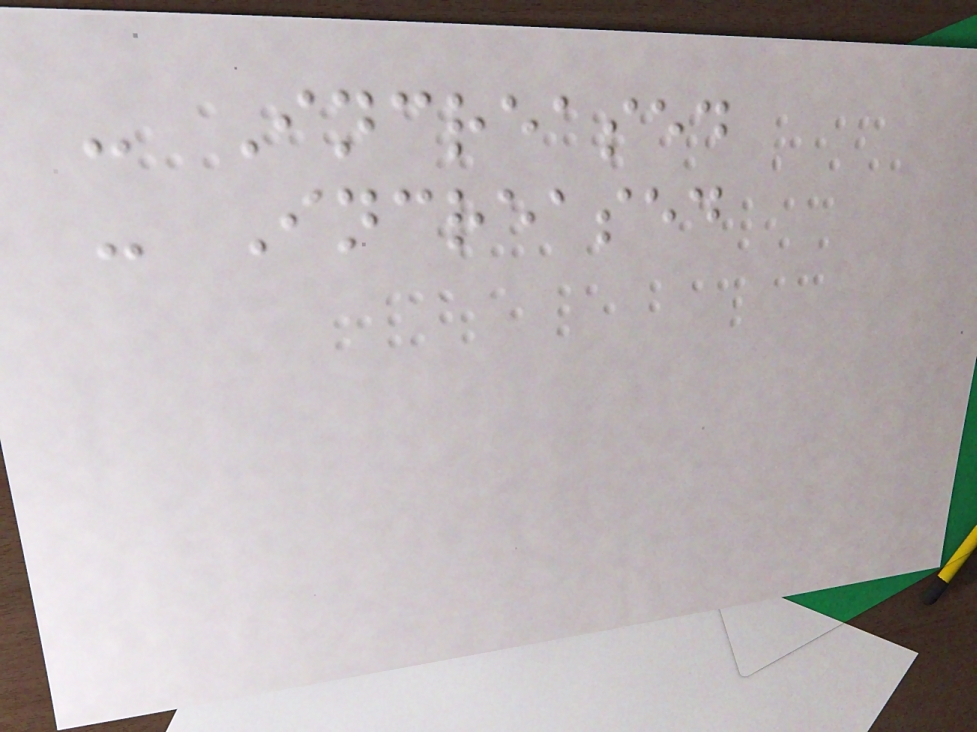- Increased
- Increased
